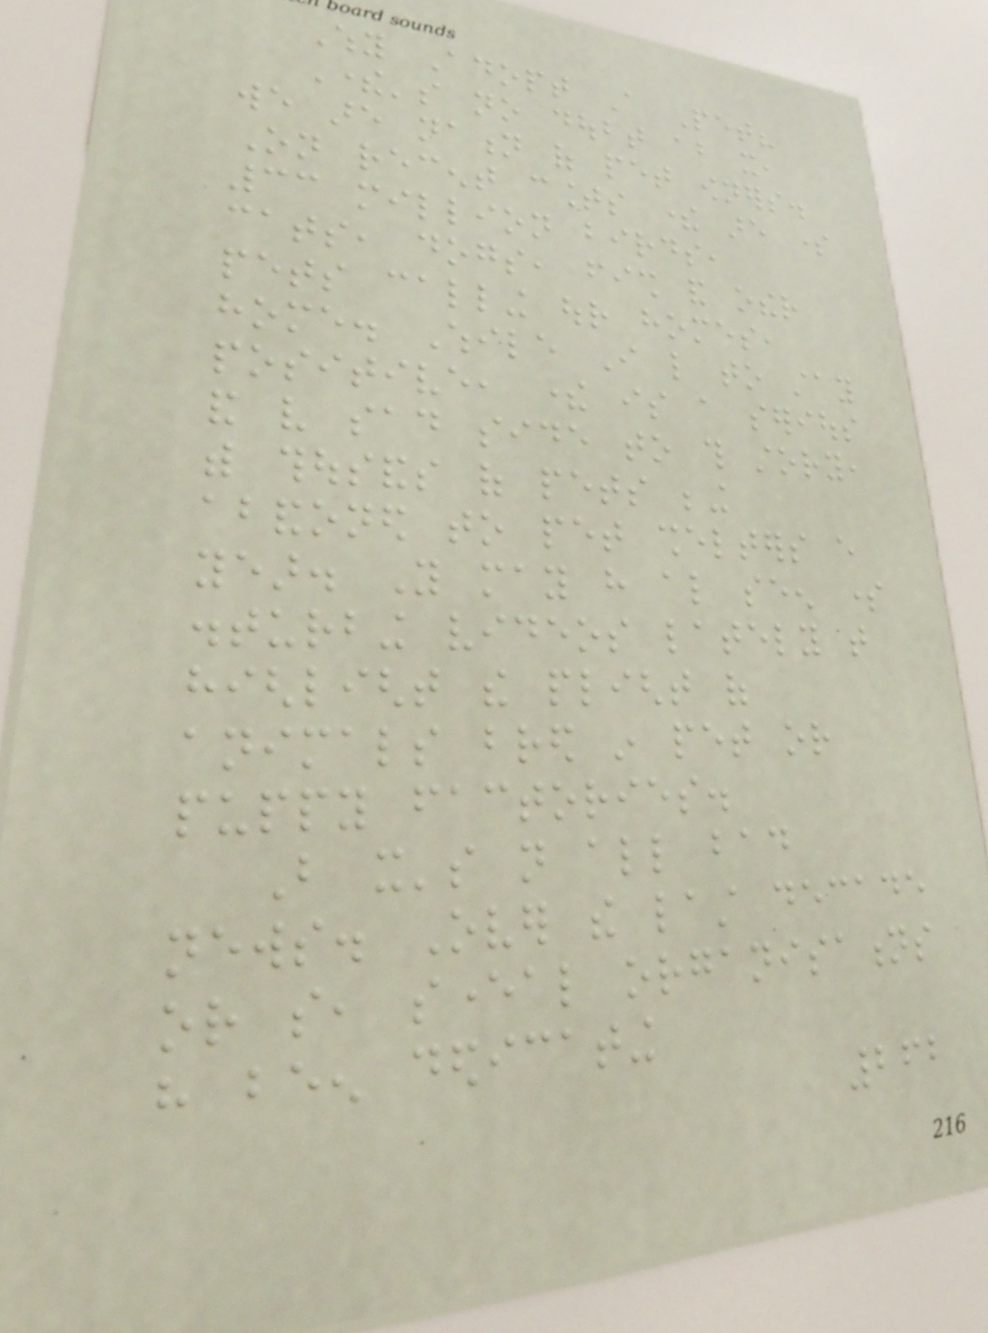Why Adopt A Pet?
There's no doubt about it,
we are nation of pet owners.
On recent counts there are some
33 million birds,
cats, dogs, fish and other
pets calling our homes,
home. While I like to stay
positive, there is a serious
and very sad side to this story,
with thousands of pets being
abandoned to pet shelters every
year. You may have also seen some
disturbing videos lately that
highlight the plight of
animals bred in pet or
puppy factories.
But it's not all bad
news. Over the last decade
or so, several organisations
have been dedicating
262
